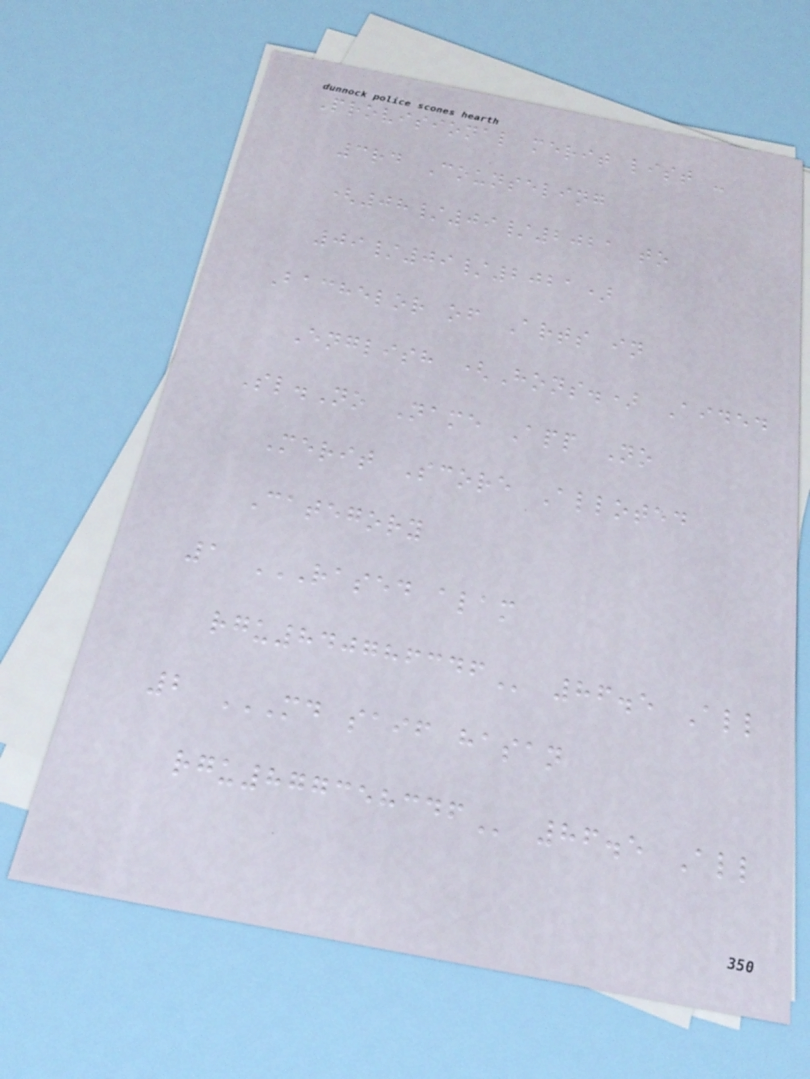Provisional merit list -
3rd Counseling
(08/09/2021 to
09/09/2021)
Bachelor of Arts in
English (Hons.) Aided
Sl.No Name App No
Merit Score Alloted
Category
1 RASED ALAM
RGU840786346 86.5 All
2 MD SAIF HASAN
RGU877358346 86.5 All
